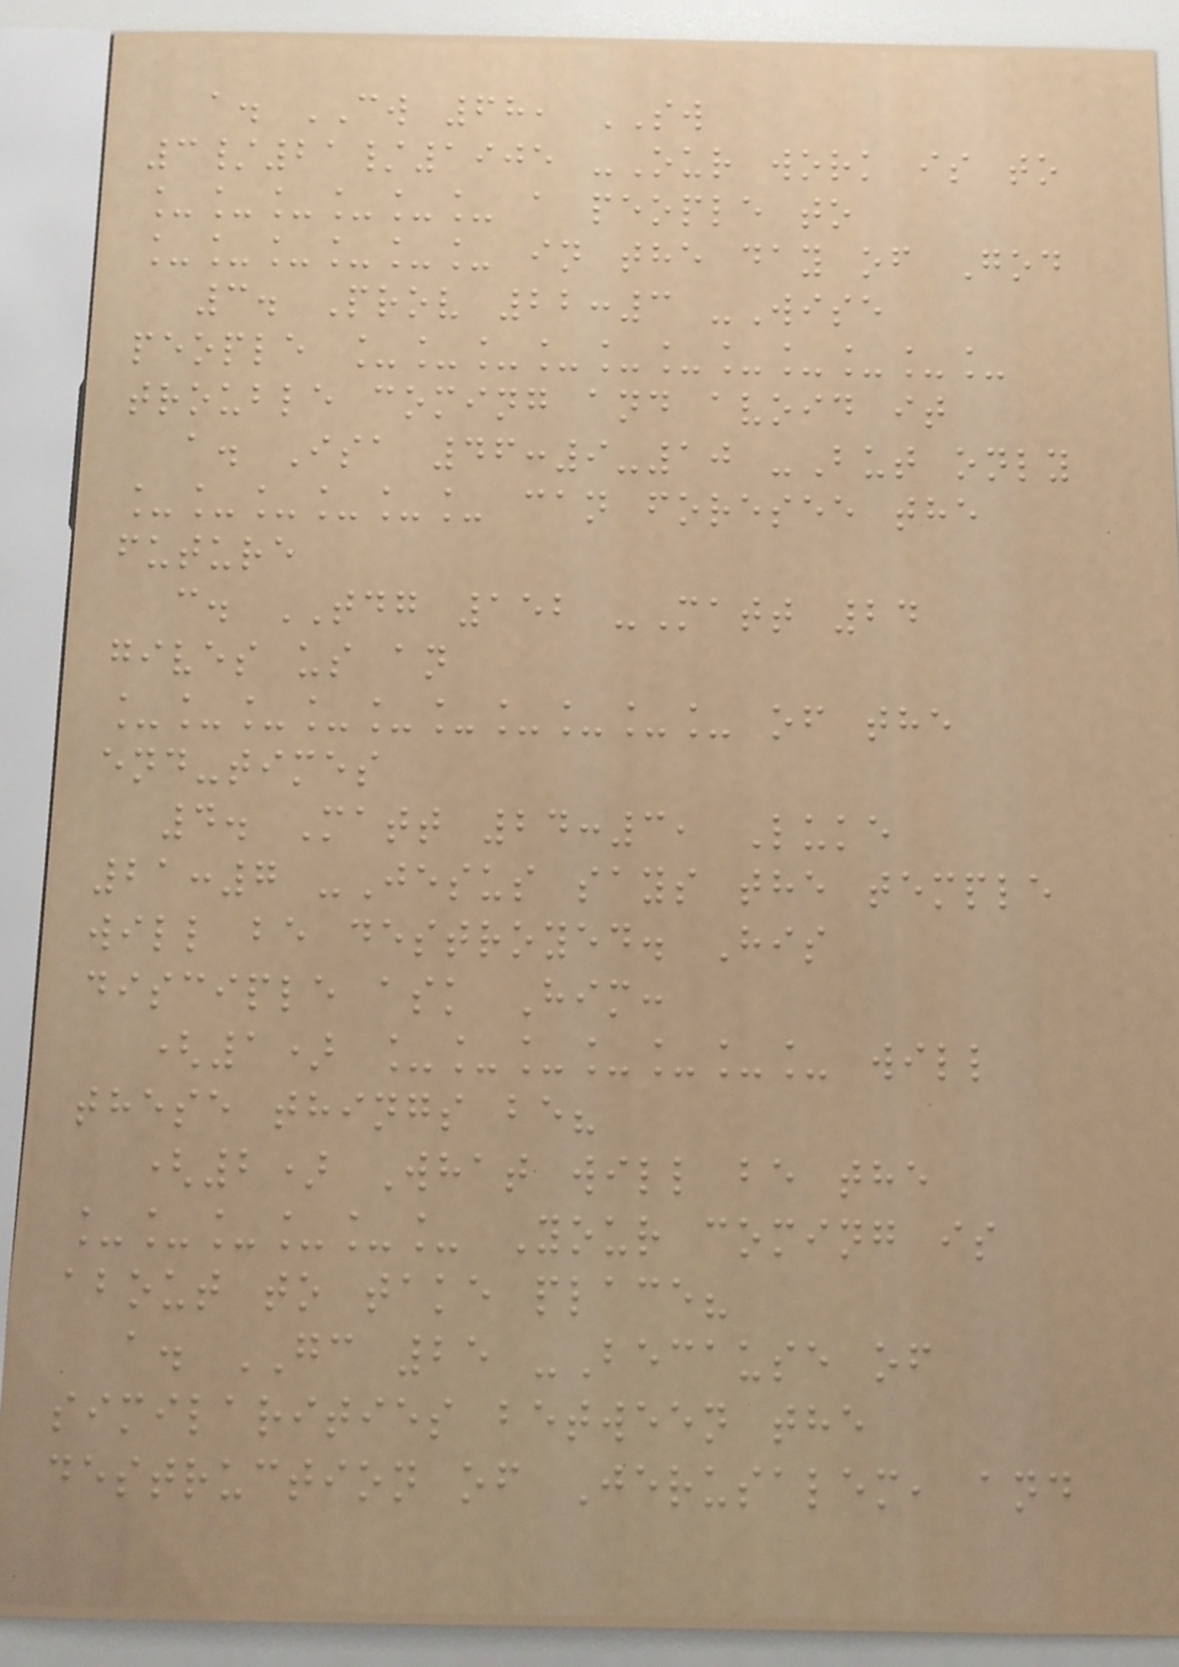a. CW 68, SW
3/21/1905 -Our work is to
______ a people to
______ in the day of God
3. Prov 22:3 -Wise
people ___________
trouble coming and avoid it
a. Isa 46:9-10 -But only
______ can foresee the
future
c. TDG 152 -Matt 24
gives us an
__________ of the
end-times
4. Matt 24:3, Luke
21:7 -Jesus says the temple
will be destroyed. His
disciple ask Him:
(1) _______ will
these things be?
(2) What will be the
______ Your coming is
about to take place?
a. GC 25 -Because of
similarities between the
destruction of Jerusalem, and
